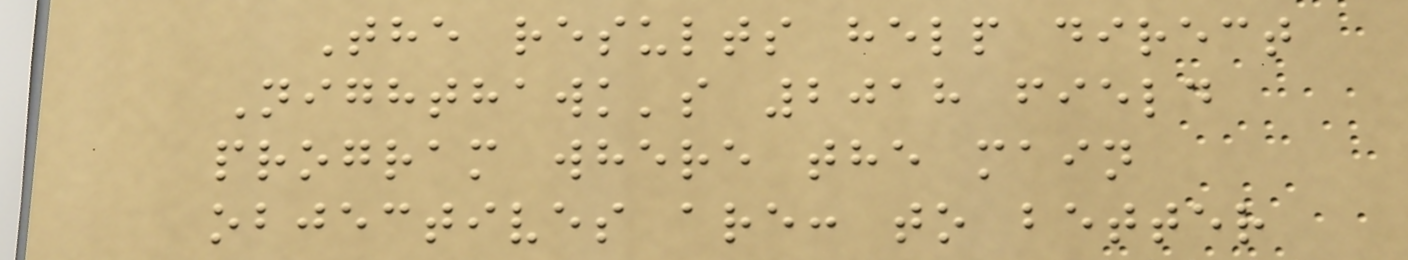The results help direct
Nighthawk's 2018 field
program where the main
objectives are: to better
